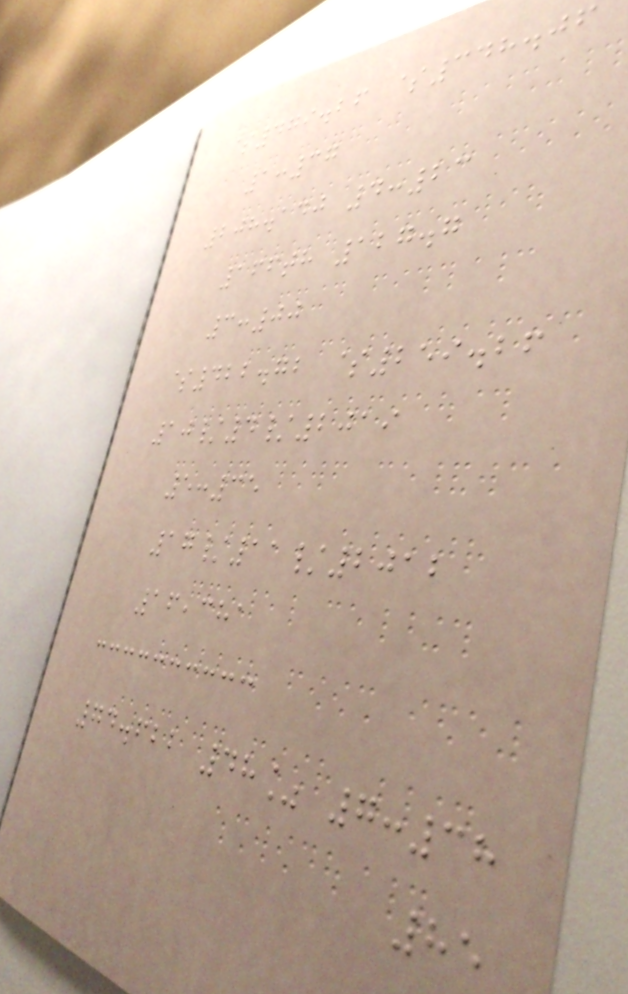$479.26 $348.06
1:37
208.140 4:23
166th 127.7
3:00
$422.72 $259.26
10/4/2019
5:35
17/11/2012
16,381
74.622 48% 7:38
85
